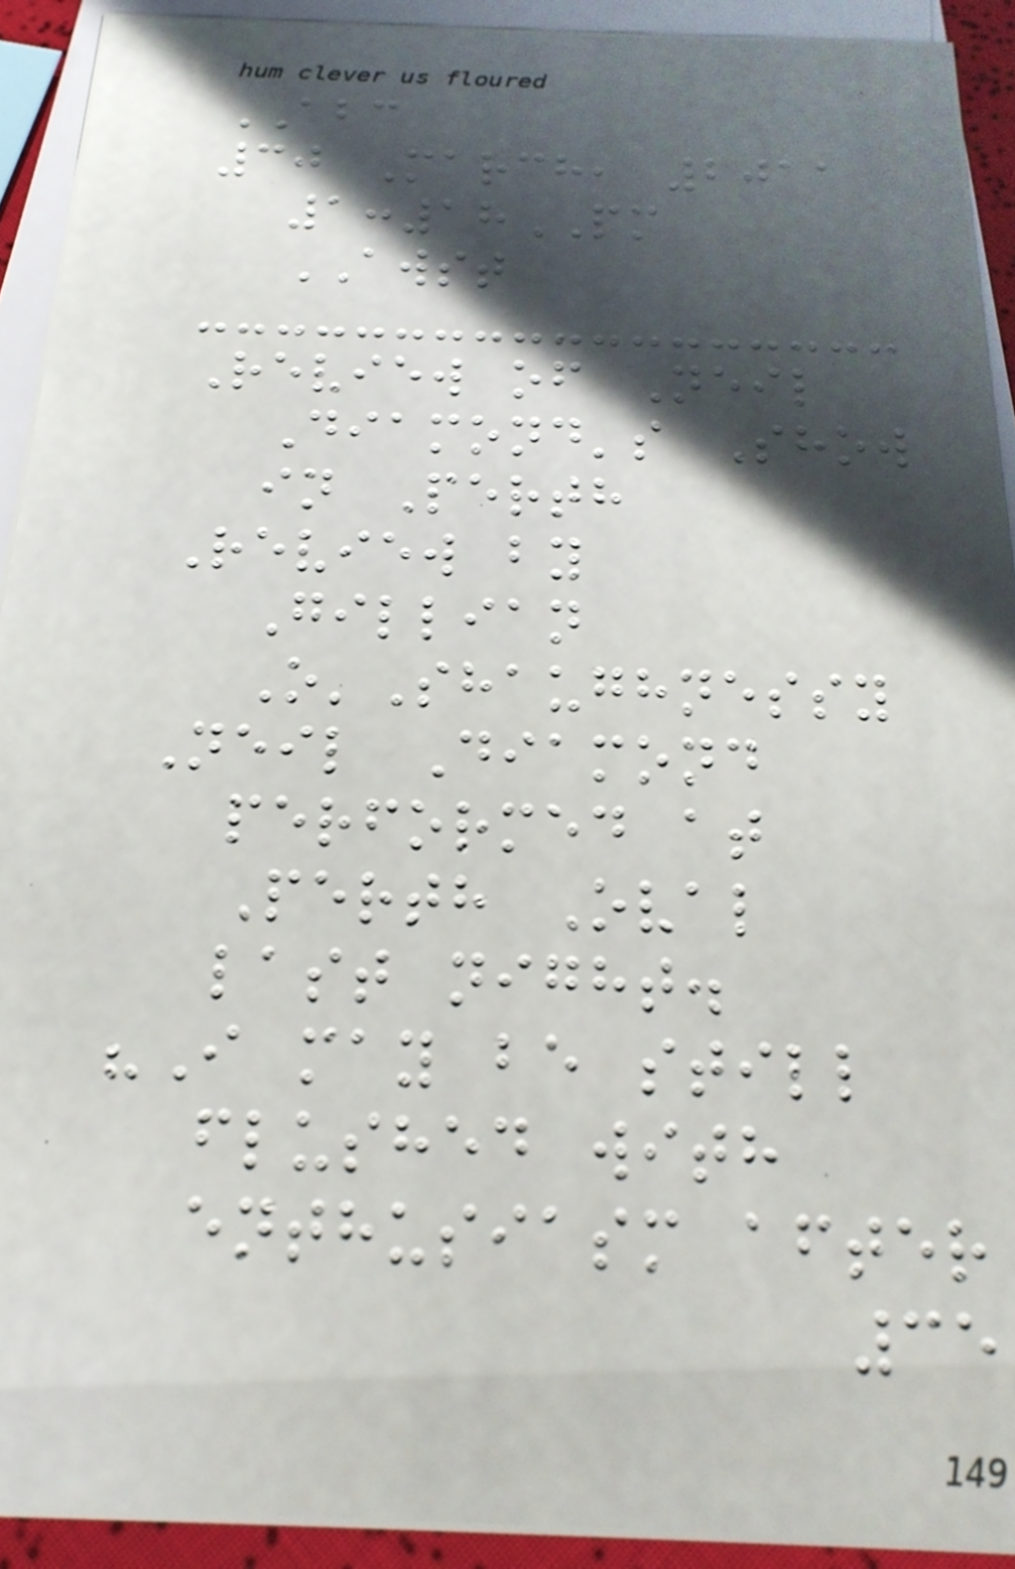ABC
30 March, 2011
1:18PM
AWST
Review of Neil
Diamond's Show
in Perth
Review by
Gillian
O'Shaughnessy
Neil Diamond
performed at
Perth Oval
last night.
"I may be still
flushed with
enthusiasm after
35
